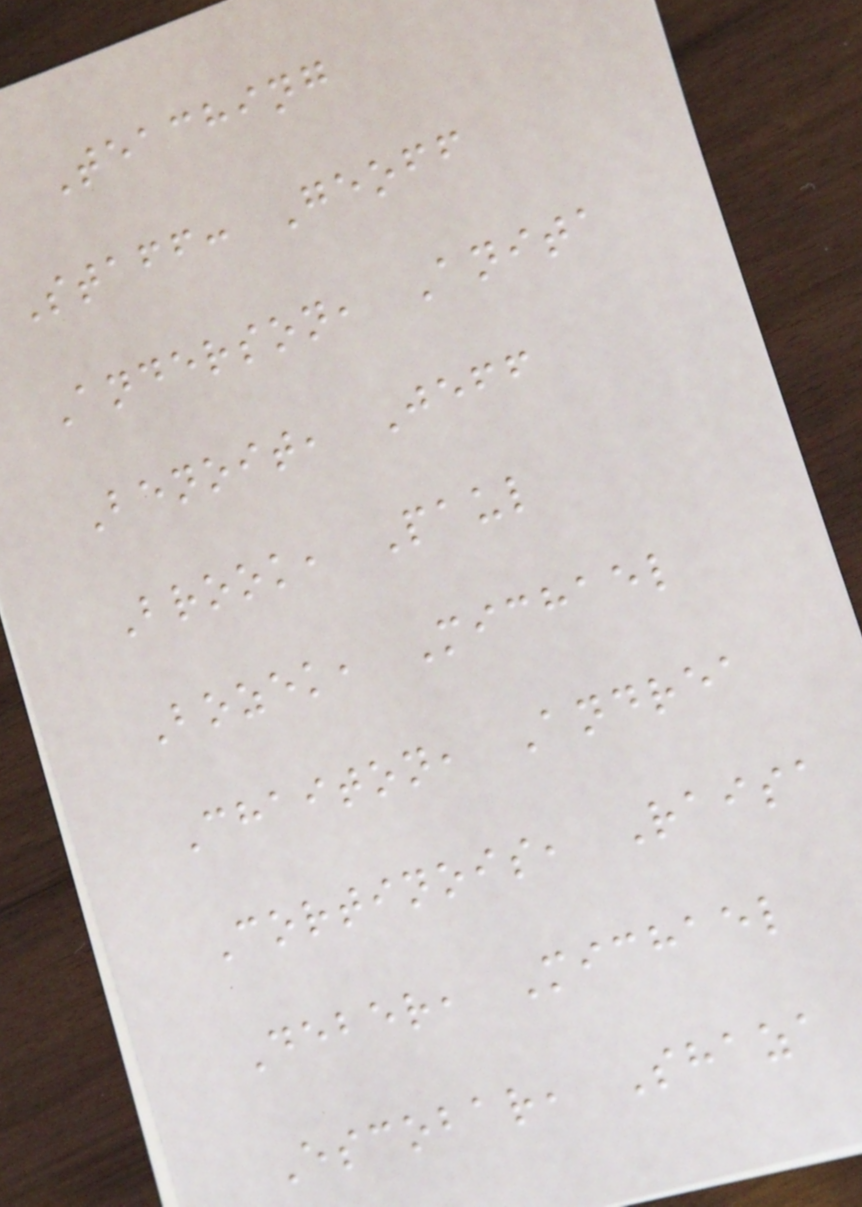Teaching
Staff: Geoff
Anderson, Anita
Benoit, Jeff
Brook, Paul
Bozek, Michael
Chaiton, Andrea
Cortinois, Raisa
Deber, Michael
Escobar, Shaza
